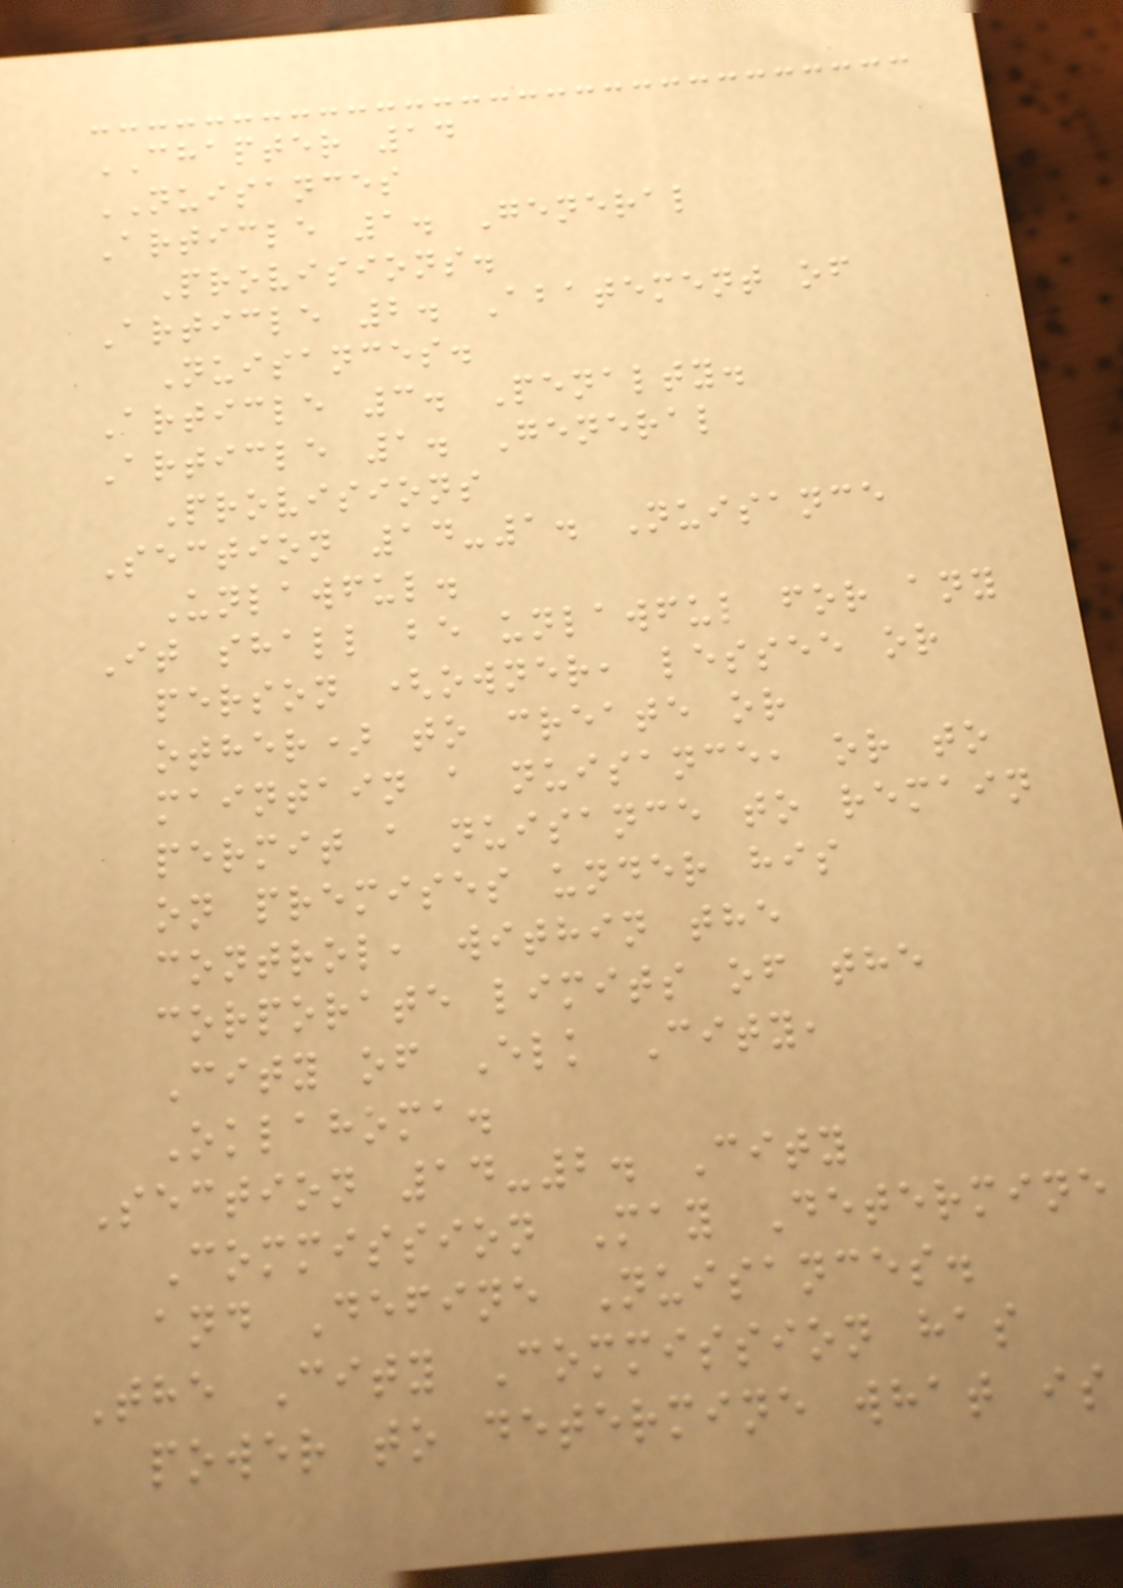CHAPTER 14
NUISANCES
Article 1. General
Provisions.
Article 2. Abatement of
Nuisances.
Article 3. Penalty.
Article 1. General
Provisions
Section 14-1. Nuisance
Unlawful.
It shall be unlawful for any
person (owner, lessee or
other) to create or
maintain a nuisance, or to
permit a nuisance to remain
on premises under his
control, within the
corporate limits of the
City of Elk City,
Oklahoma.
Section 14-2. City
Commission May Determine
and Define Nuisances.
The City Commission has
power to determine what is
